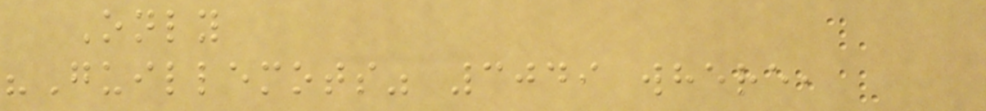Only
"Guillemots" 3049 where,
